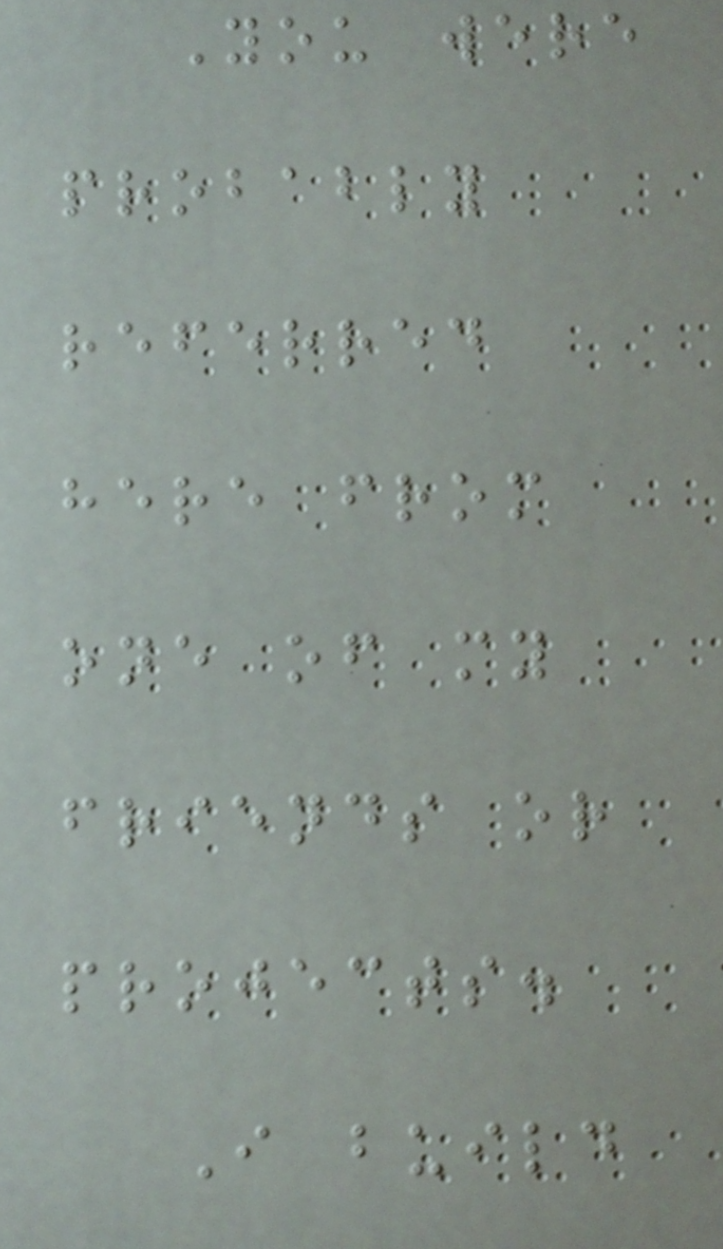You were
probably
referred
here from
one of my
friends or
projects.
I build
